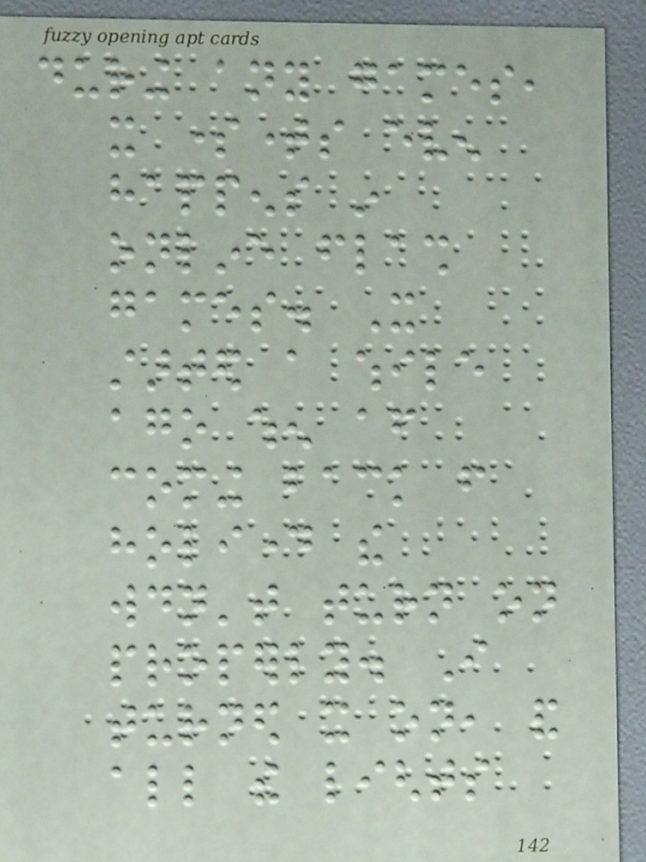during any games,
it sometimes even
happens in
online flash
games. It
started a while
ago when after
coming back from
holiday the
wouldn't turn on
properly. I
turned it on, and
all the lights
